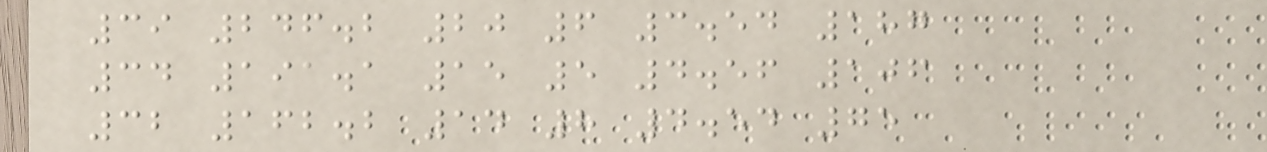39 246.2 20 6 3.54 187
34 191.1 15 5 4.56 106
32 162.2 14 8 4.54 75
